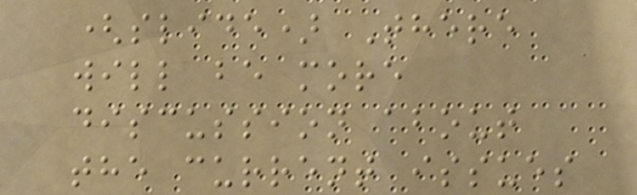(slide) There
will be more
discussion about
the current issues
